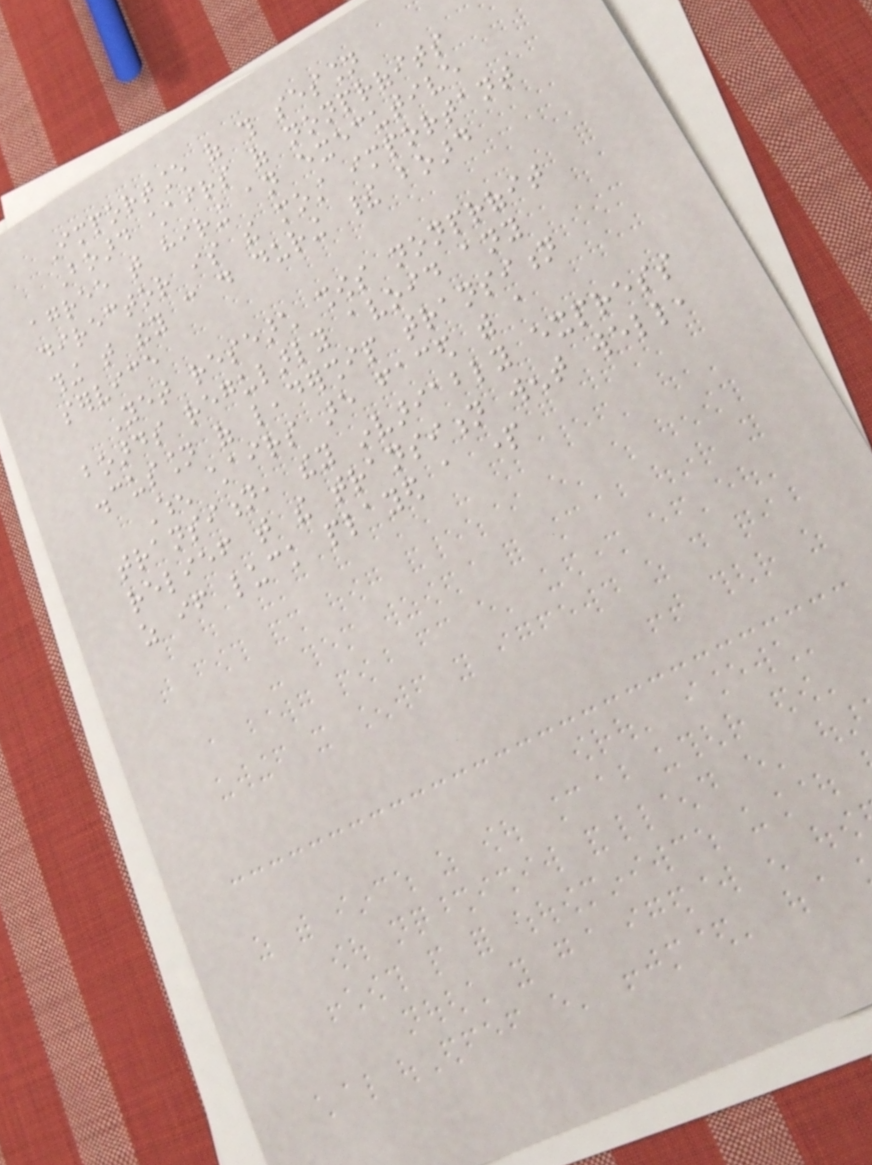Importance of this session
Board chairs of nonprofits
agree that hiring an executive
director is the most important
thing that they can do during their board
service
Yet research shows nonprofit
boards regularly avoid any
discussion of leadership transition
When chairs are faced with a
transition, they invariably express
relief that the transition went well,
as if luck played a part
